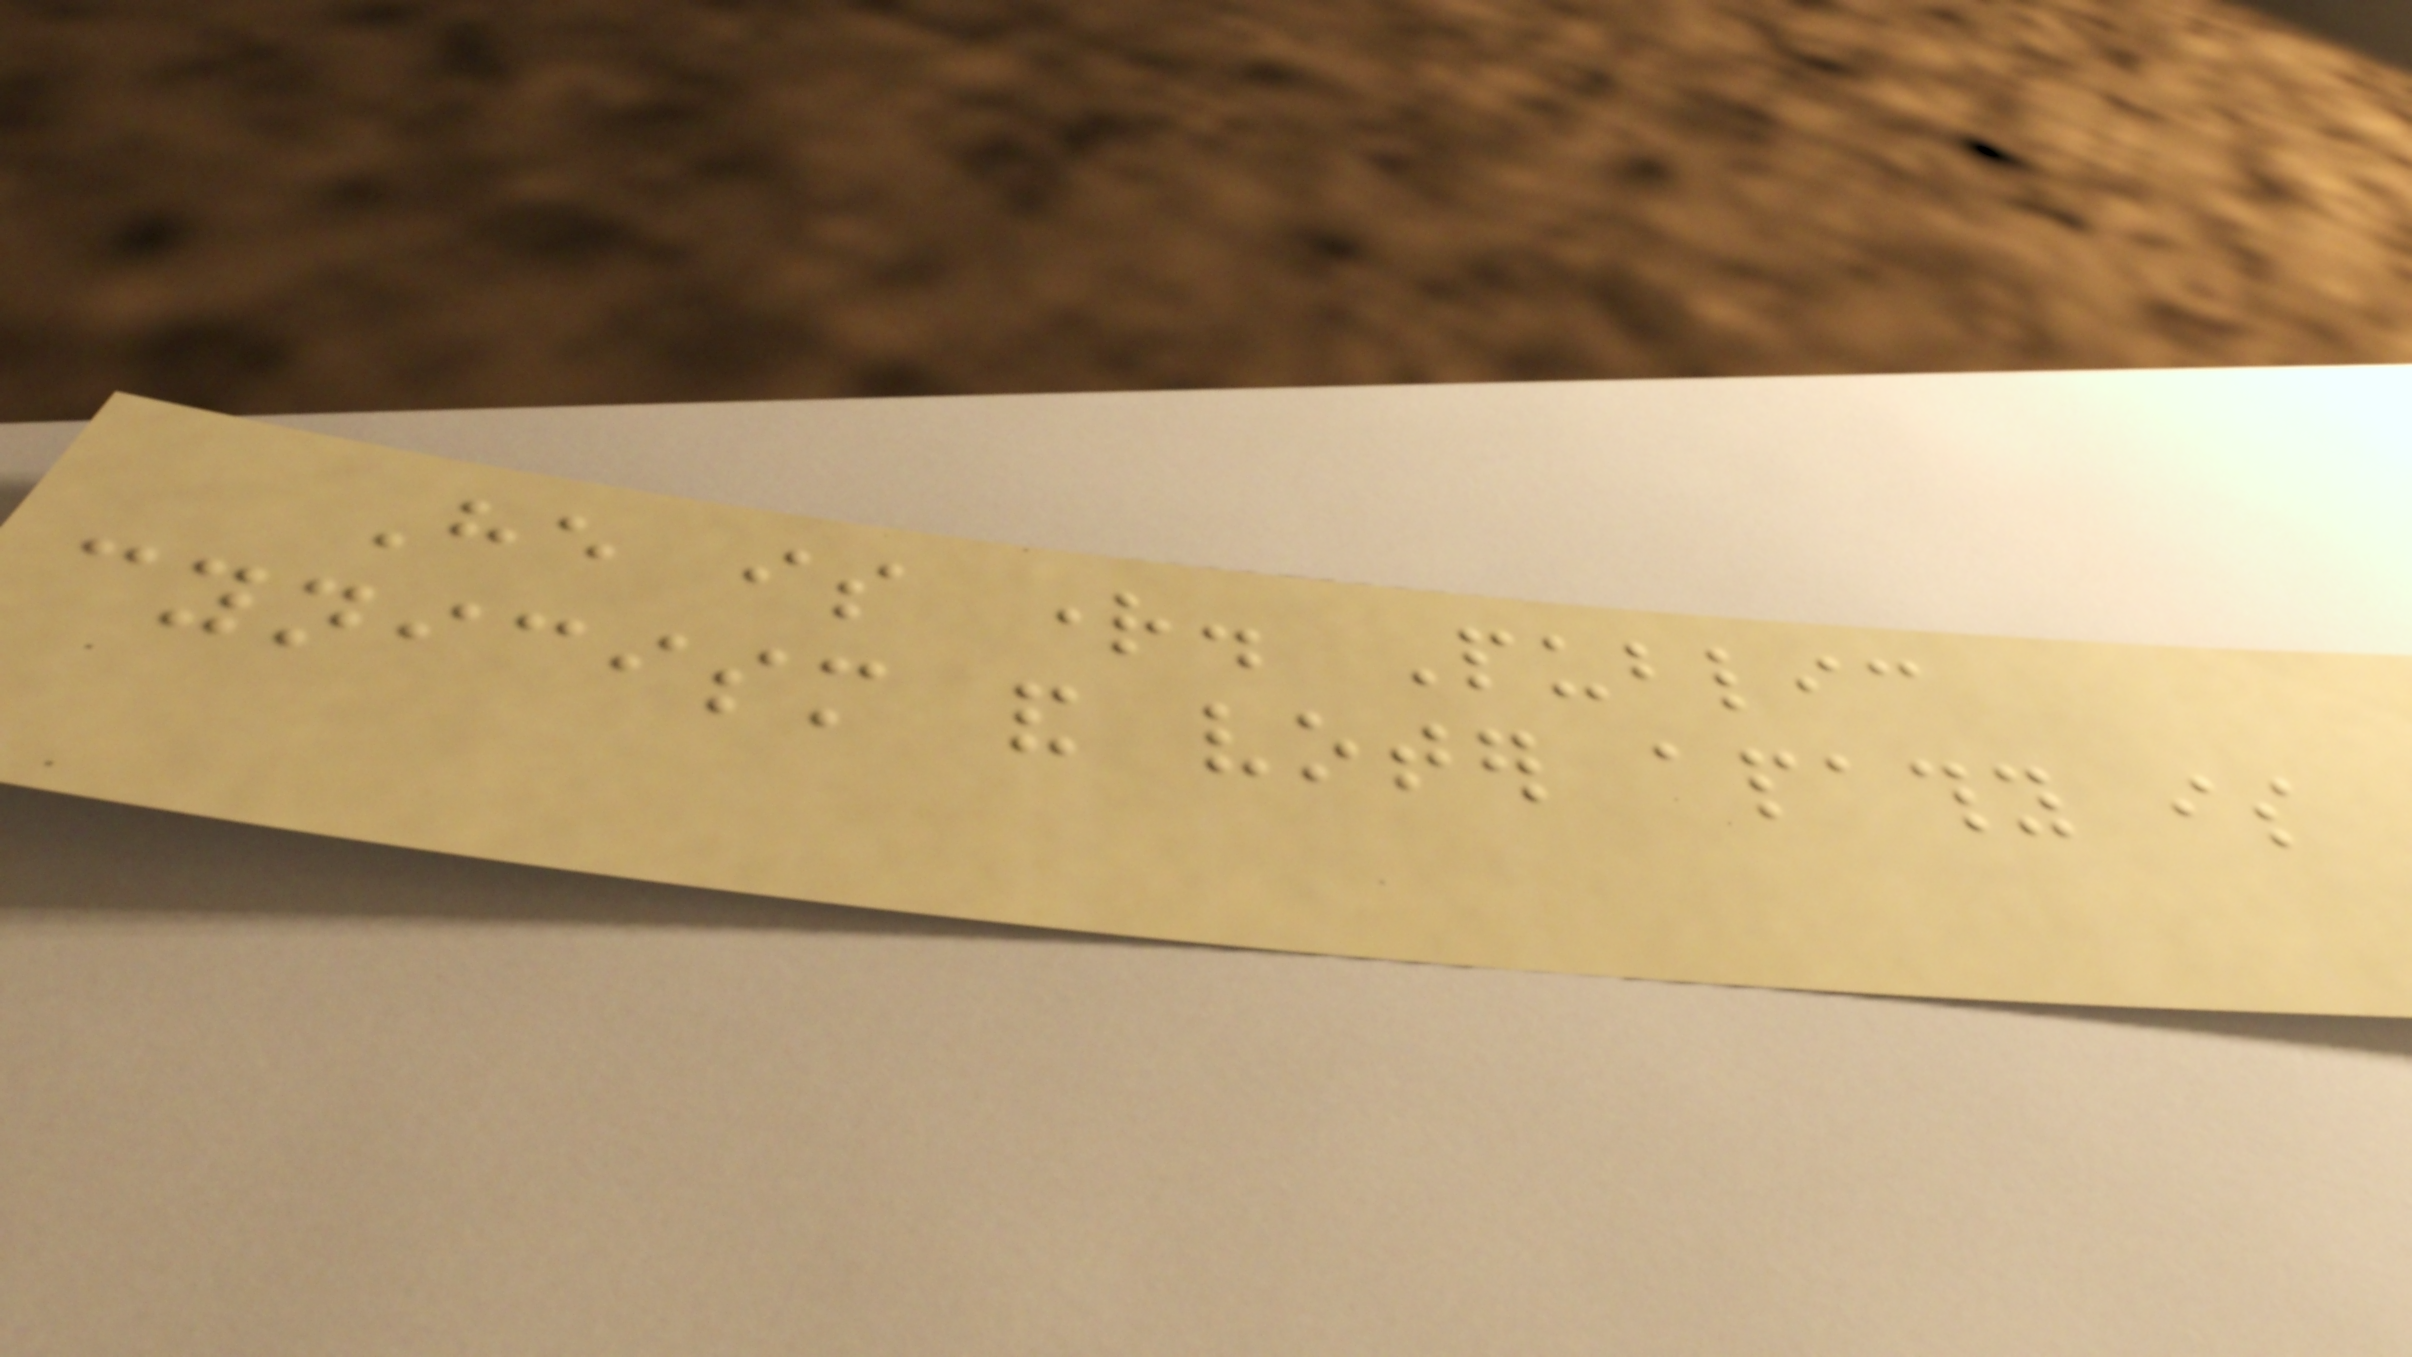He is right. Public
cynicism and voter apathy is
